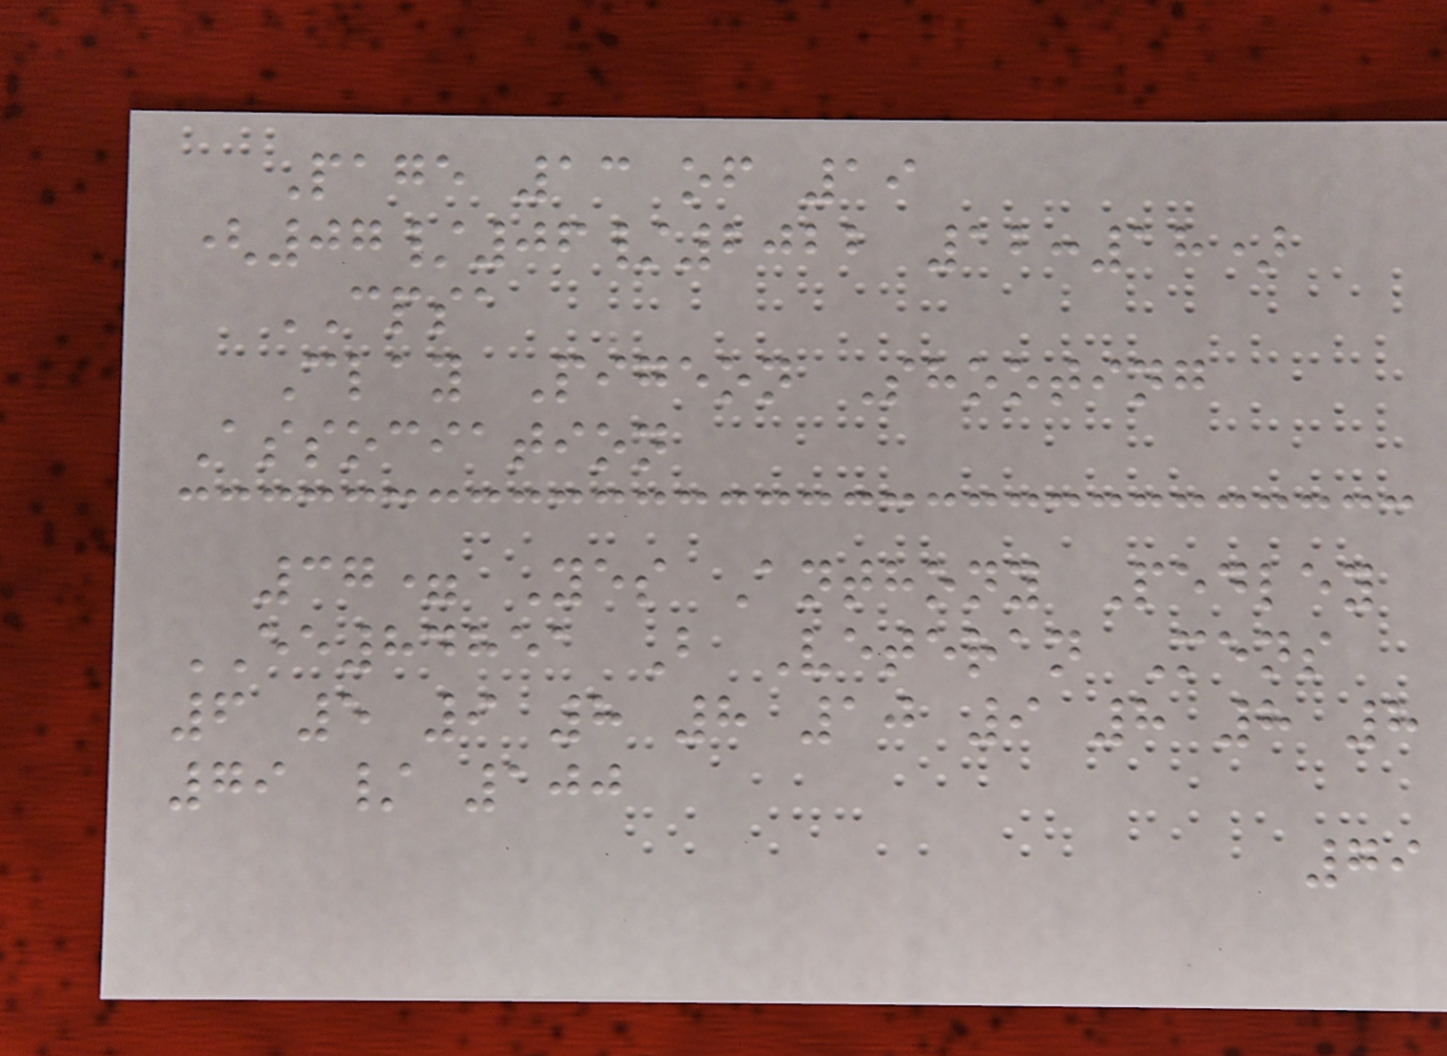Page 13 of 19
(07/06/2022 12:18)
CPSA
Clay Pigeon Shooting
Association
37= Yes Anthony Pedley
EE84851 B Veteran Mens
6 5 9 8 8 10 9 8 8 8
79 / 100
79
